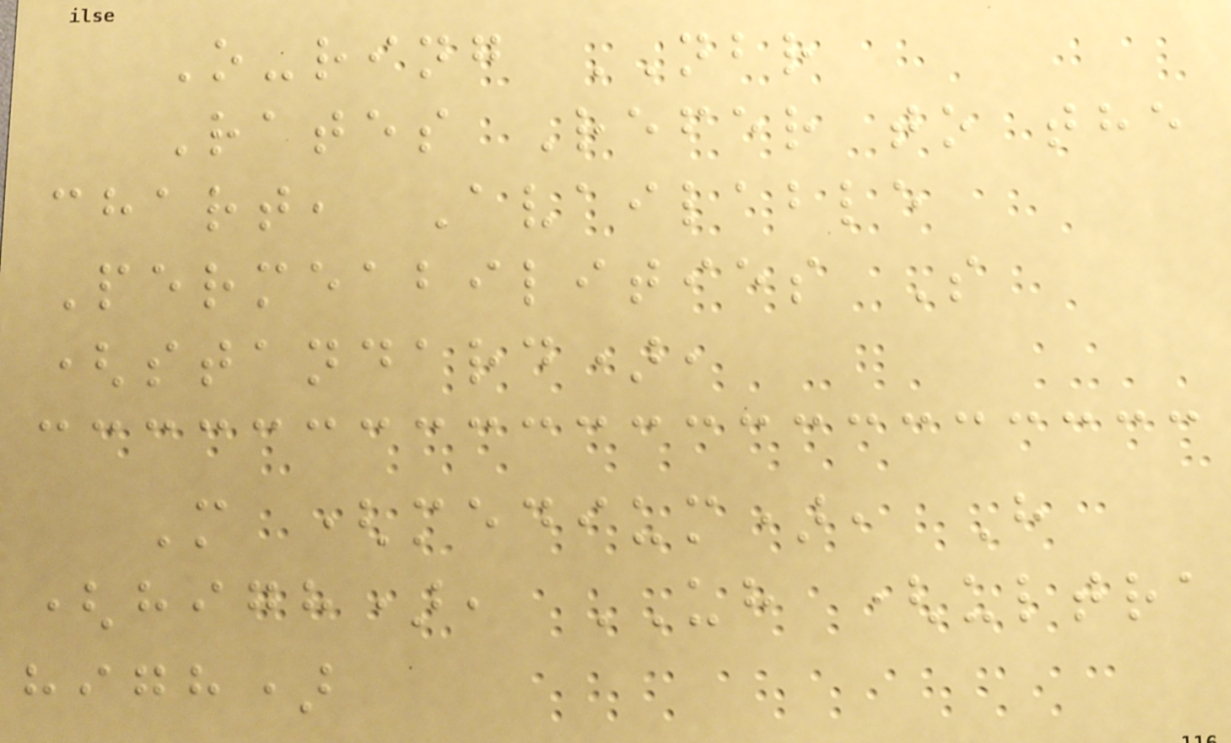O-ring NBR
Rates Refer to the
chart, Available
Permeabilities S
(standard),
M (medium), H
(high), UH (ultra
high)
